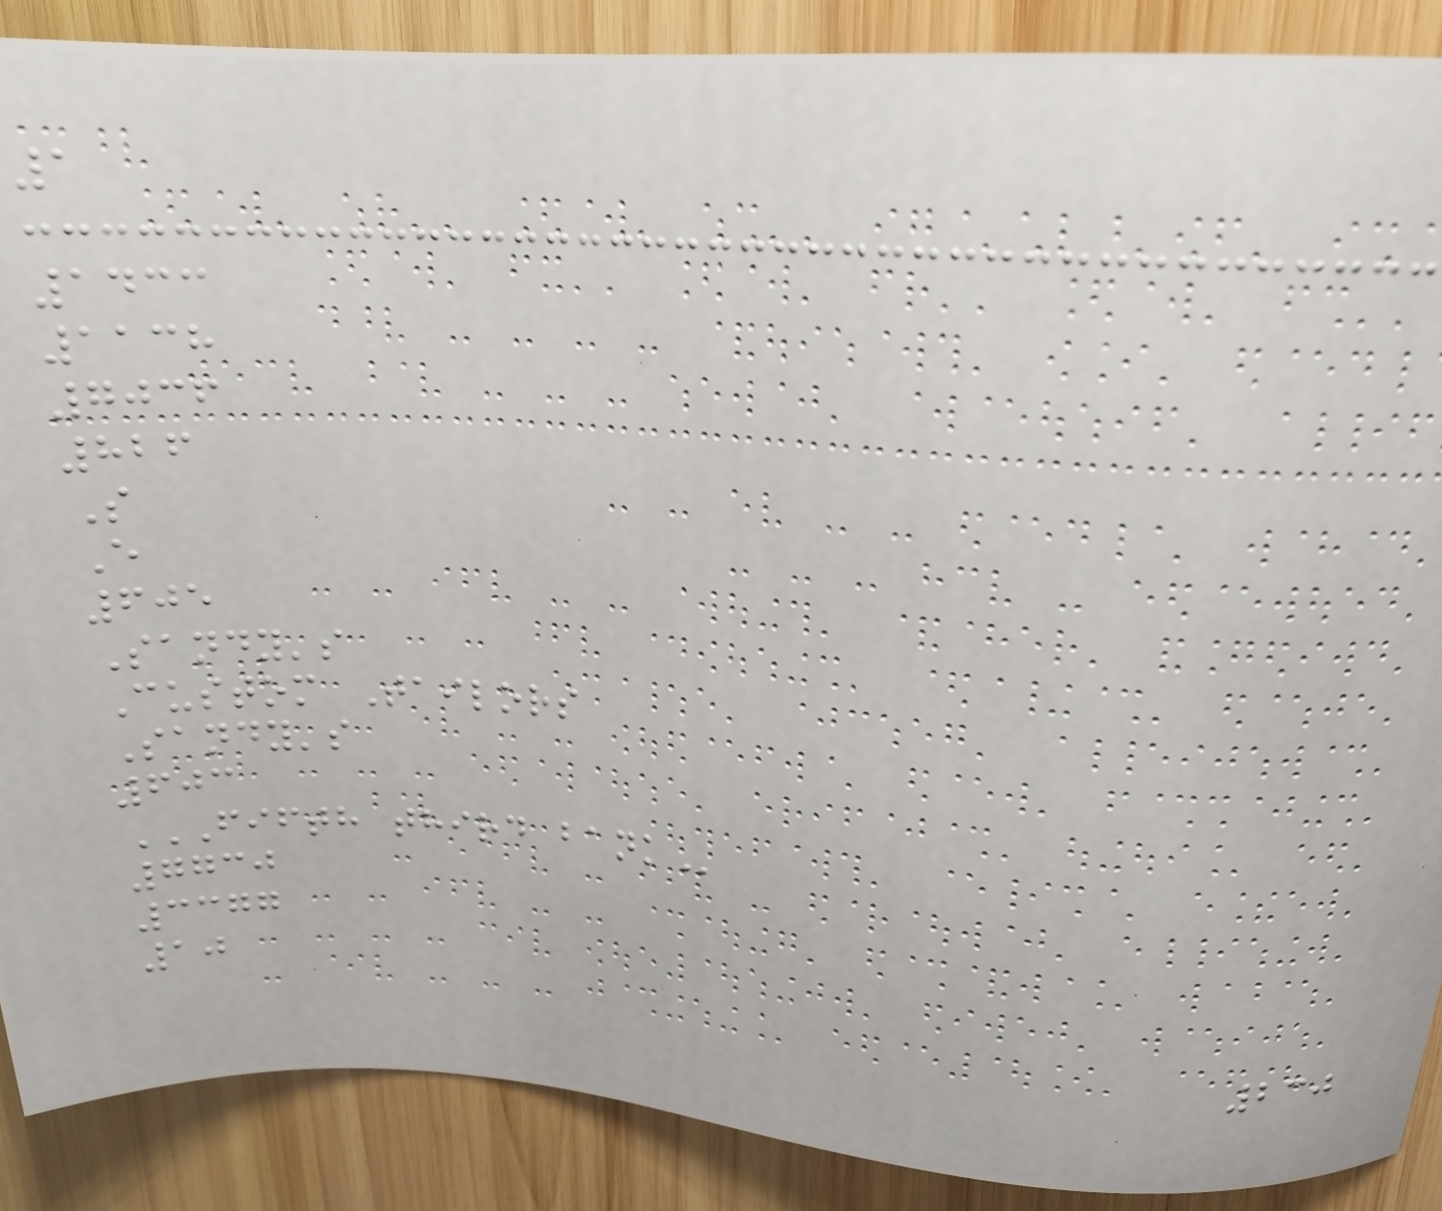1
1433
1138
7036
826
S
E
605
Sandy's
Custom Tailors
Sandy's
603
FIFTH THIRD BANK
7730
3377
10
230
